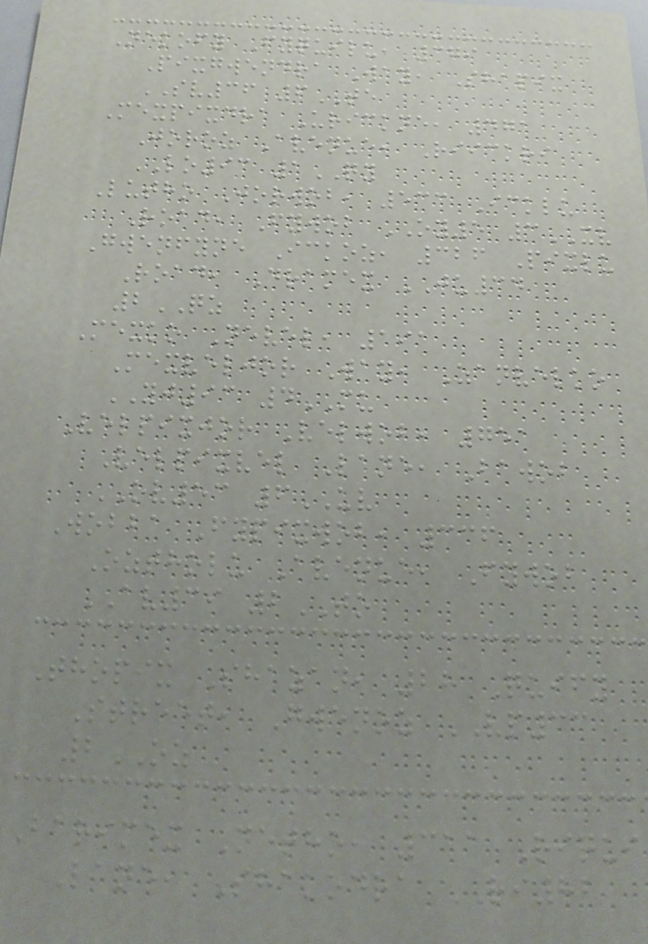Nekofy Fyquilu, 379
Pixgwendra Way, Shapix
SV36 6TE
Mexpixdra Urickne, 471
Joroz Avenue, Riickri
LO93 1QY
Lutho Jorwob, 533 Icklu
Road, Fywob OY5 3XV
Gwenfyne Ickoz, 326 Pixlu
Road, Dramex JU34
2QZ
Mexko Nevel, 191
Mexveljor Way, Zanvelko
YJ93 4MU
Velpixjor Velwob, 751
Velpixvel Lane, Bawob
OV53 6UV
Wobba Fypixwob, 336
Oztholu Avenue, Fywob
AV39 2TO
Thopix Shazan, 28 Quify
Street, Gwenoz VP33
2OZ
Barimex Netho, 311 Riqui
Lane, Shakodra RI82
